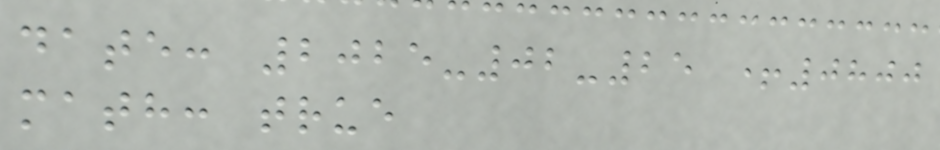date: 2025-02-25 +0800
math: true
